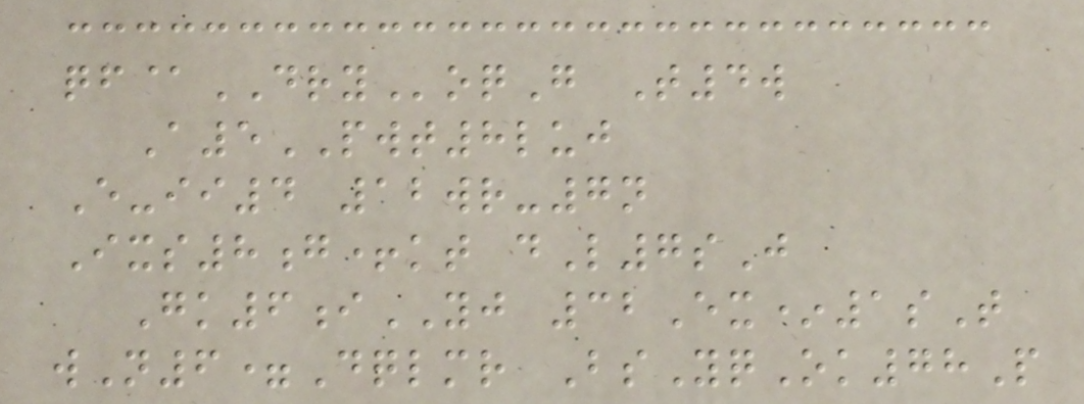qf@DRYoqG T4w
A5PWT8luj
E-ii4 12wr-7n
Ixs8g+kt dL7sJ
Gk6iYJ 32Ex*1sT
wN6=Dqlmr BsYqOk78P
